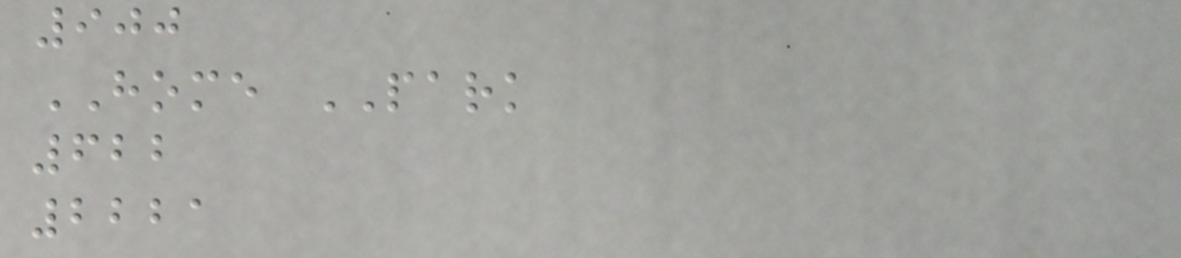900
HOME PARK
622
2221
